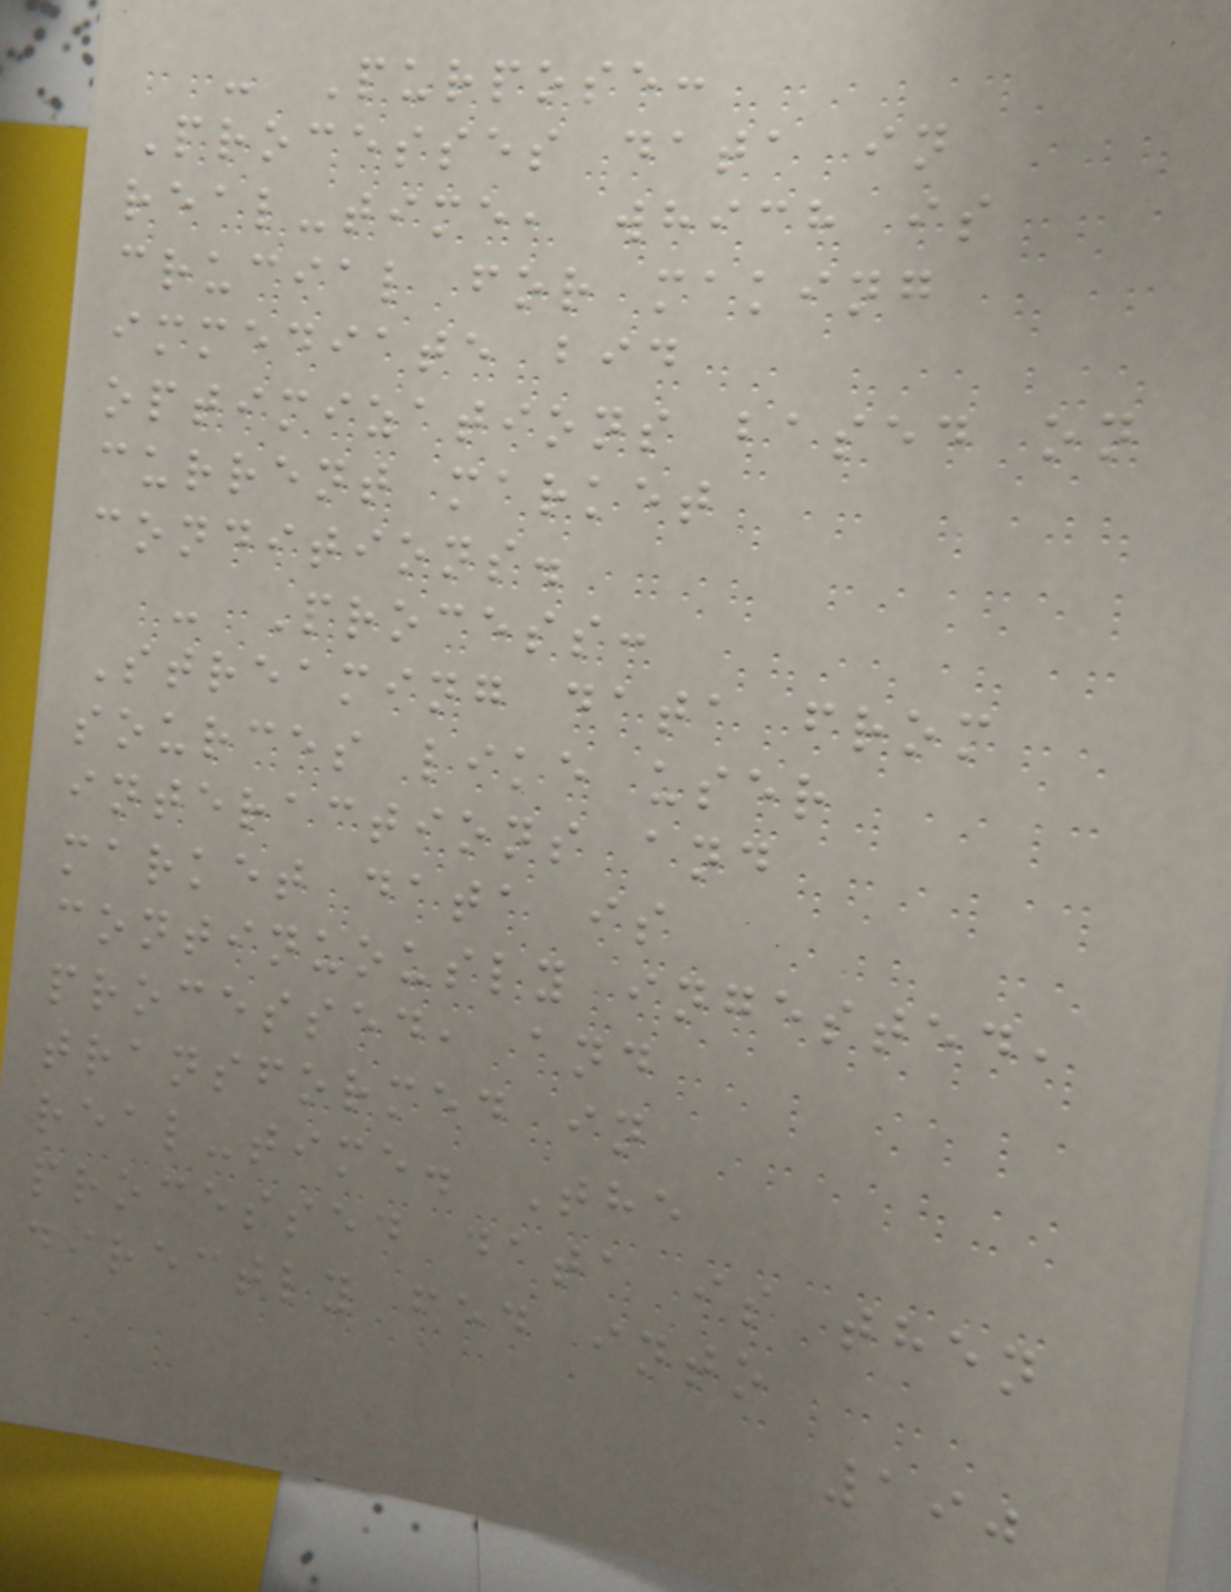- Purpose:
Processes data in
real-time, which is
crucial for making
immediate bid
optimizations based on
current market
conditions.
- Process:
Streaming data from
sources like user
interactions and
market data is
continuously ingested,
processed, and
transformed in
real-time. The
processed data is then
directly fed into
190
